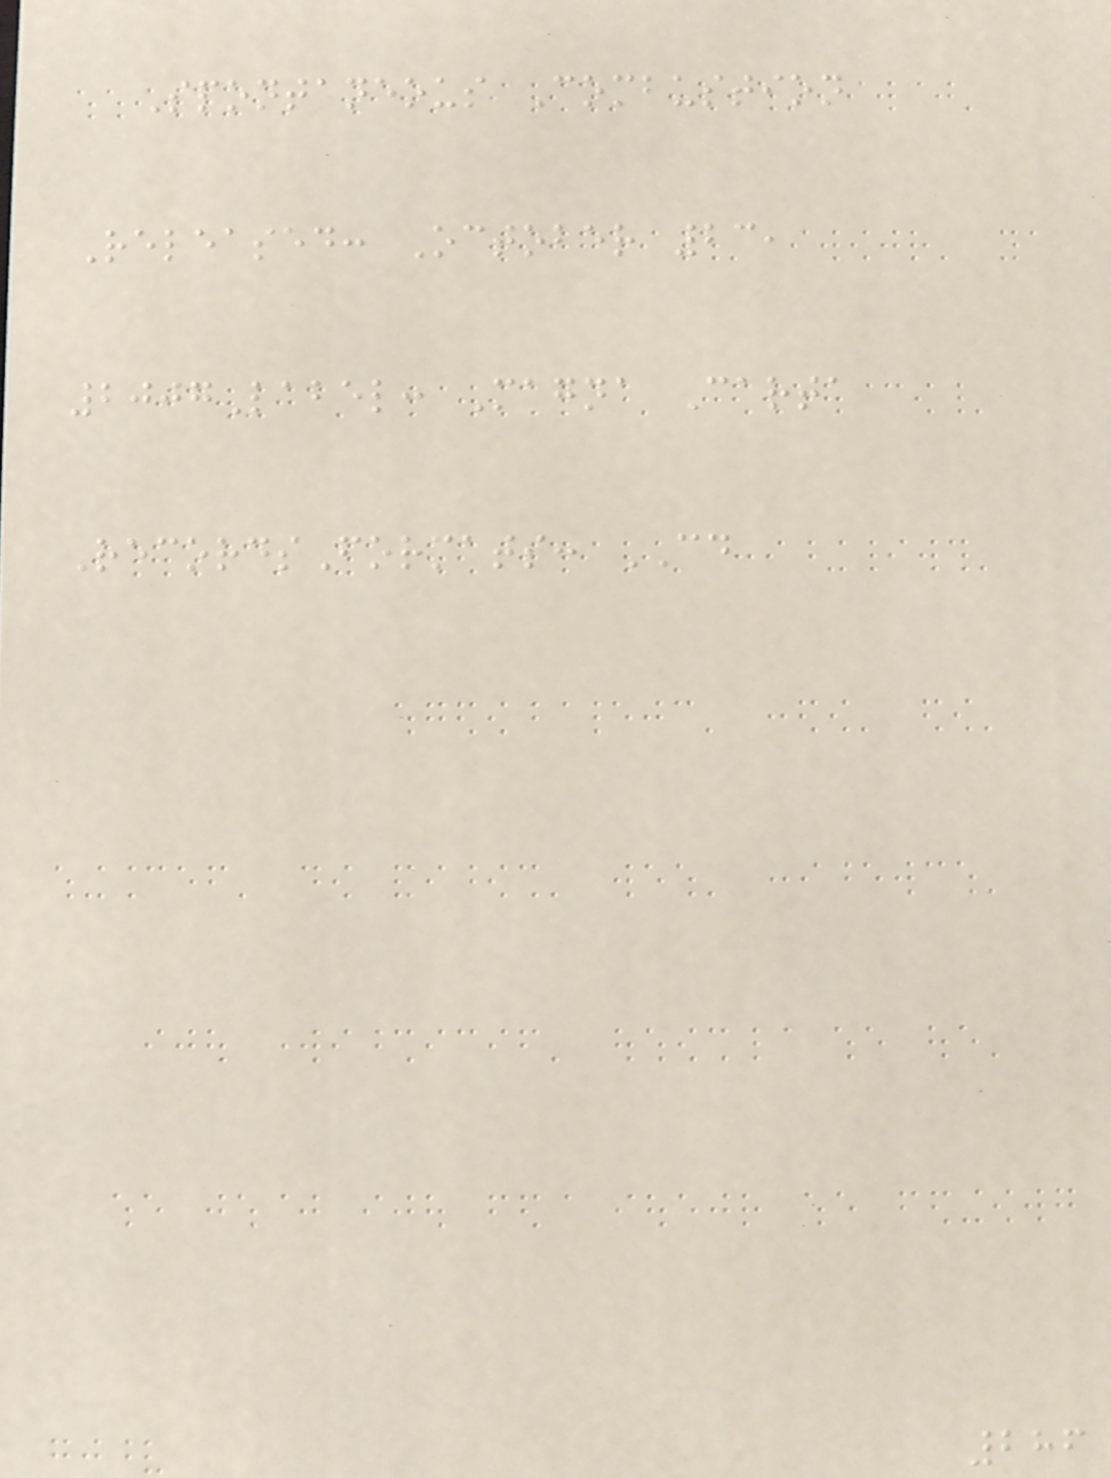Spontaneous Combustion
Released: October 23,
2007Label: Magna Carta
RecordsFormats: CD
286
